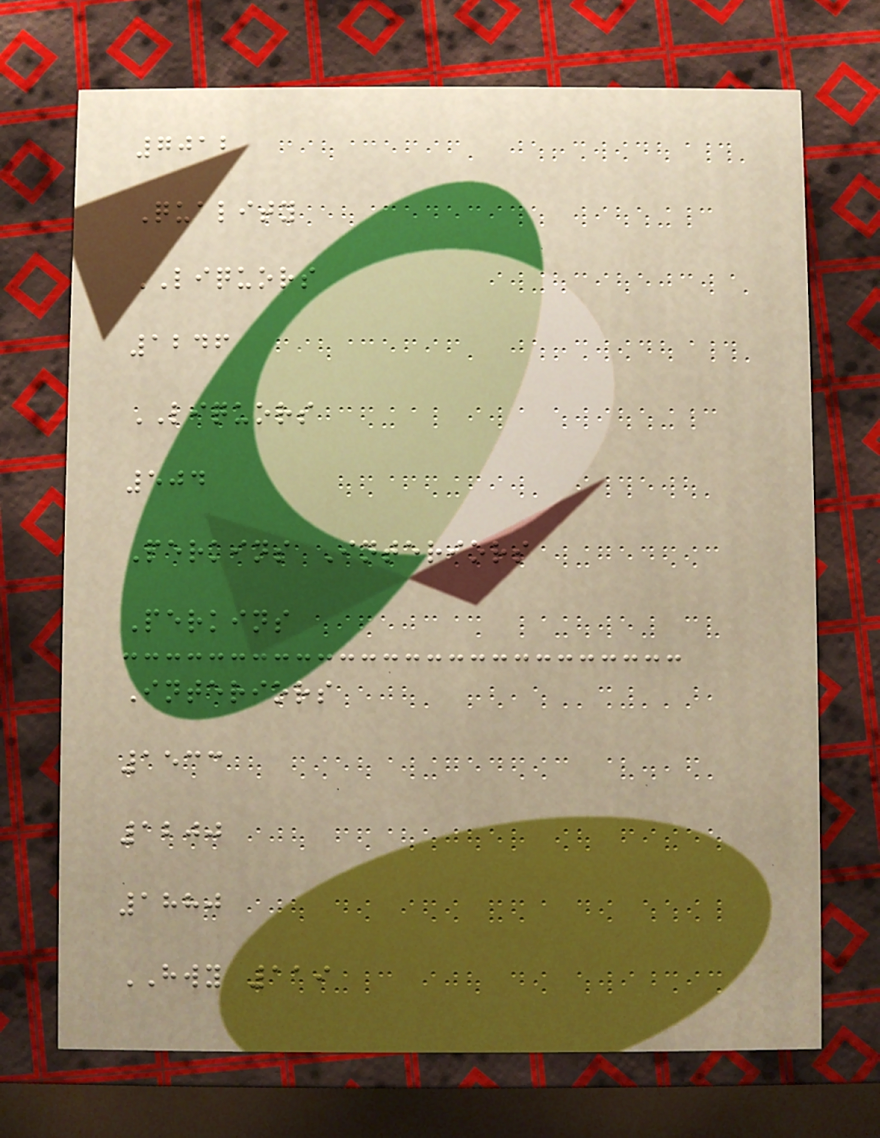7012
Quality
LIQUORS
1246
LIQUORS
504
Perkins Interiors
Perkins
Interiors
1533
1200
1880
HWY 119
